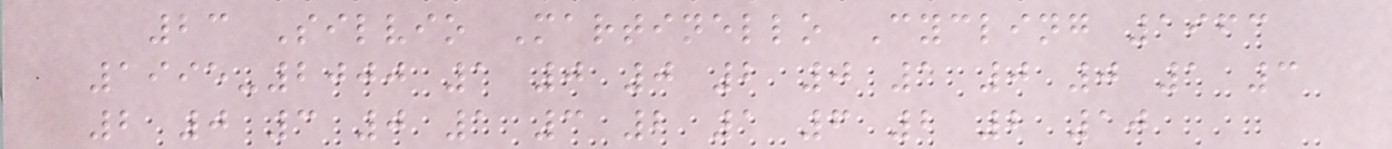23 Silvio Martinello Cycling 1963
1995-2000 1 0 0 2 0 1 0 0 1 3
2 0 3 0 1 3 2 1 6 2 2 10
